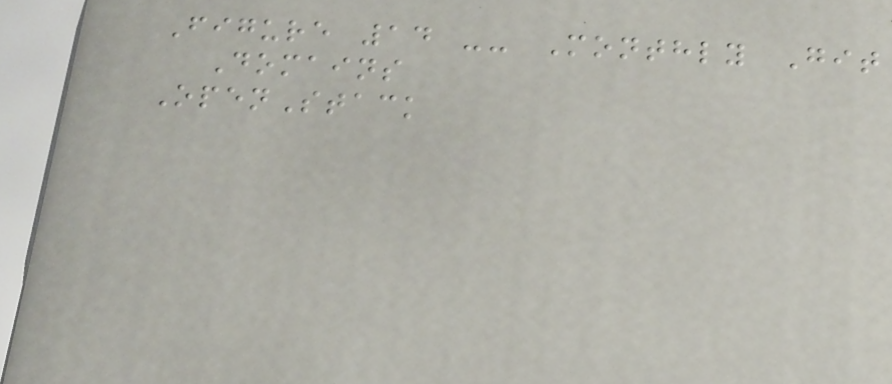Figure 14 -- Monthly Git
Domains
OpenStack
